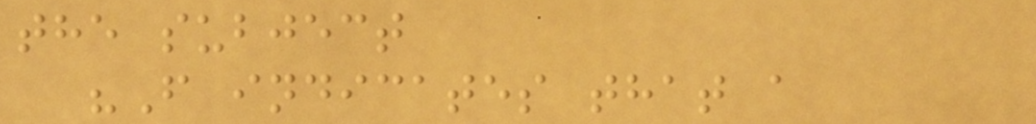the subject
"F indicates that a
